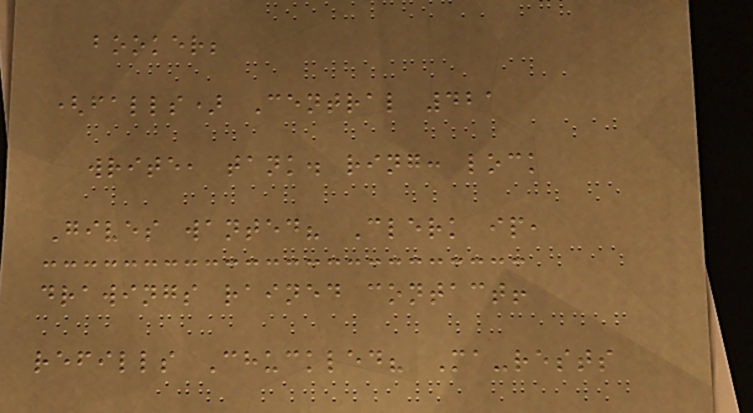booker;
(falls) Central 421
write, tank. ring: lock
Gives wanted? Clerk ip,
drawings rained contact!
refills Chuckled? Ma-rests
